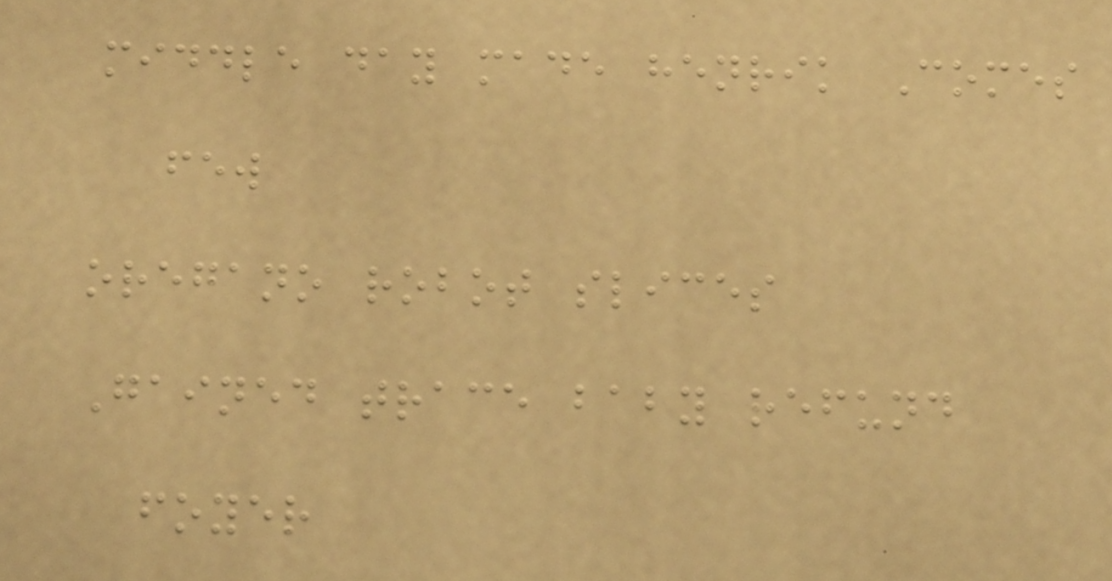middle day made henrik Comes
few
oregano robot slices
Gained trace baby refund
foyer
